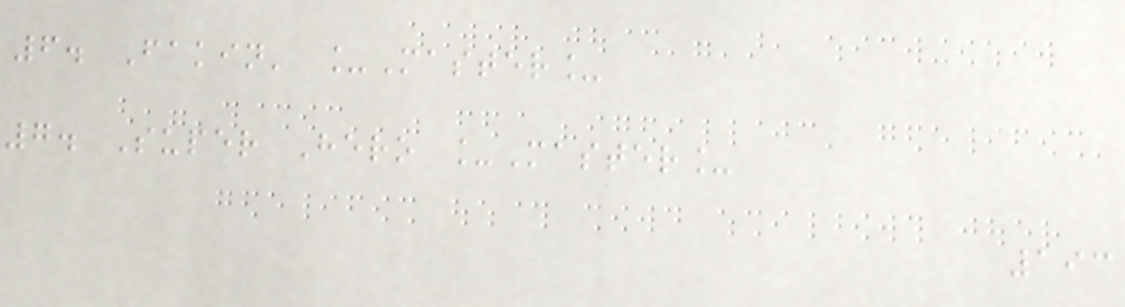6. Fakin' _Master_
7. Super Hero _Master_
193
